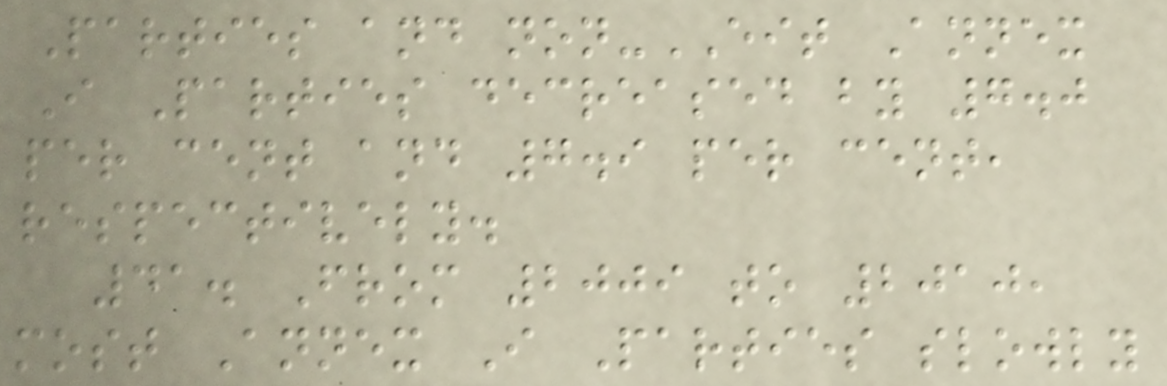Parties and non-EIT Annex
I Parties decreased by 7.0
per cent and 7.9 per cent,
respectively.
41. From 2009 to 2010,
most Annex I Parties slowly
